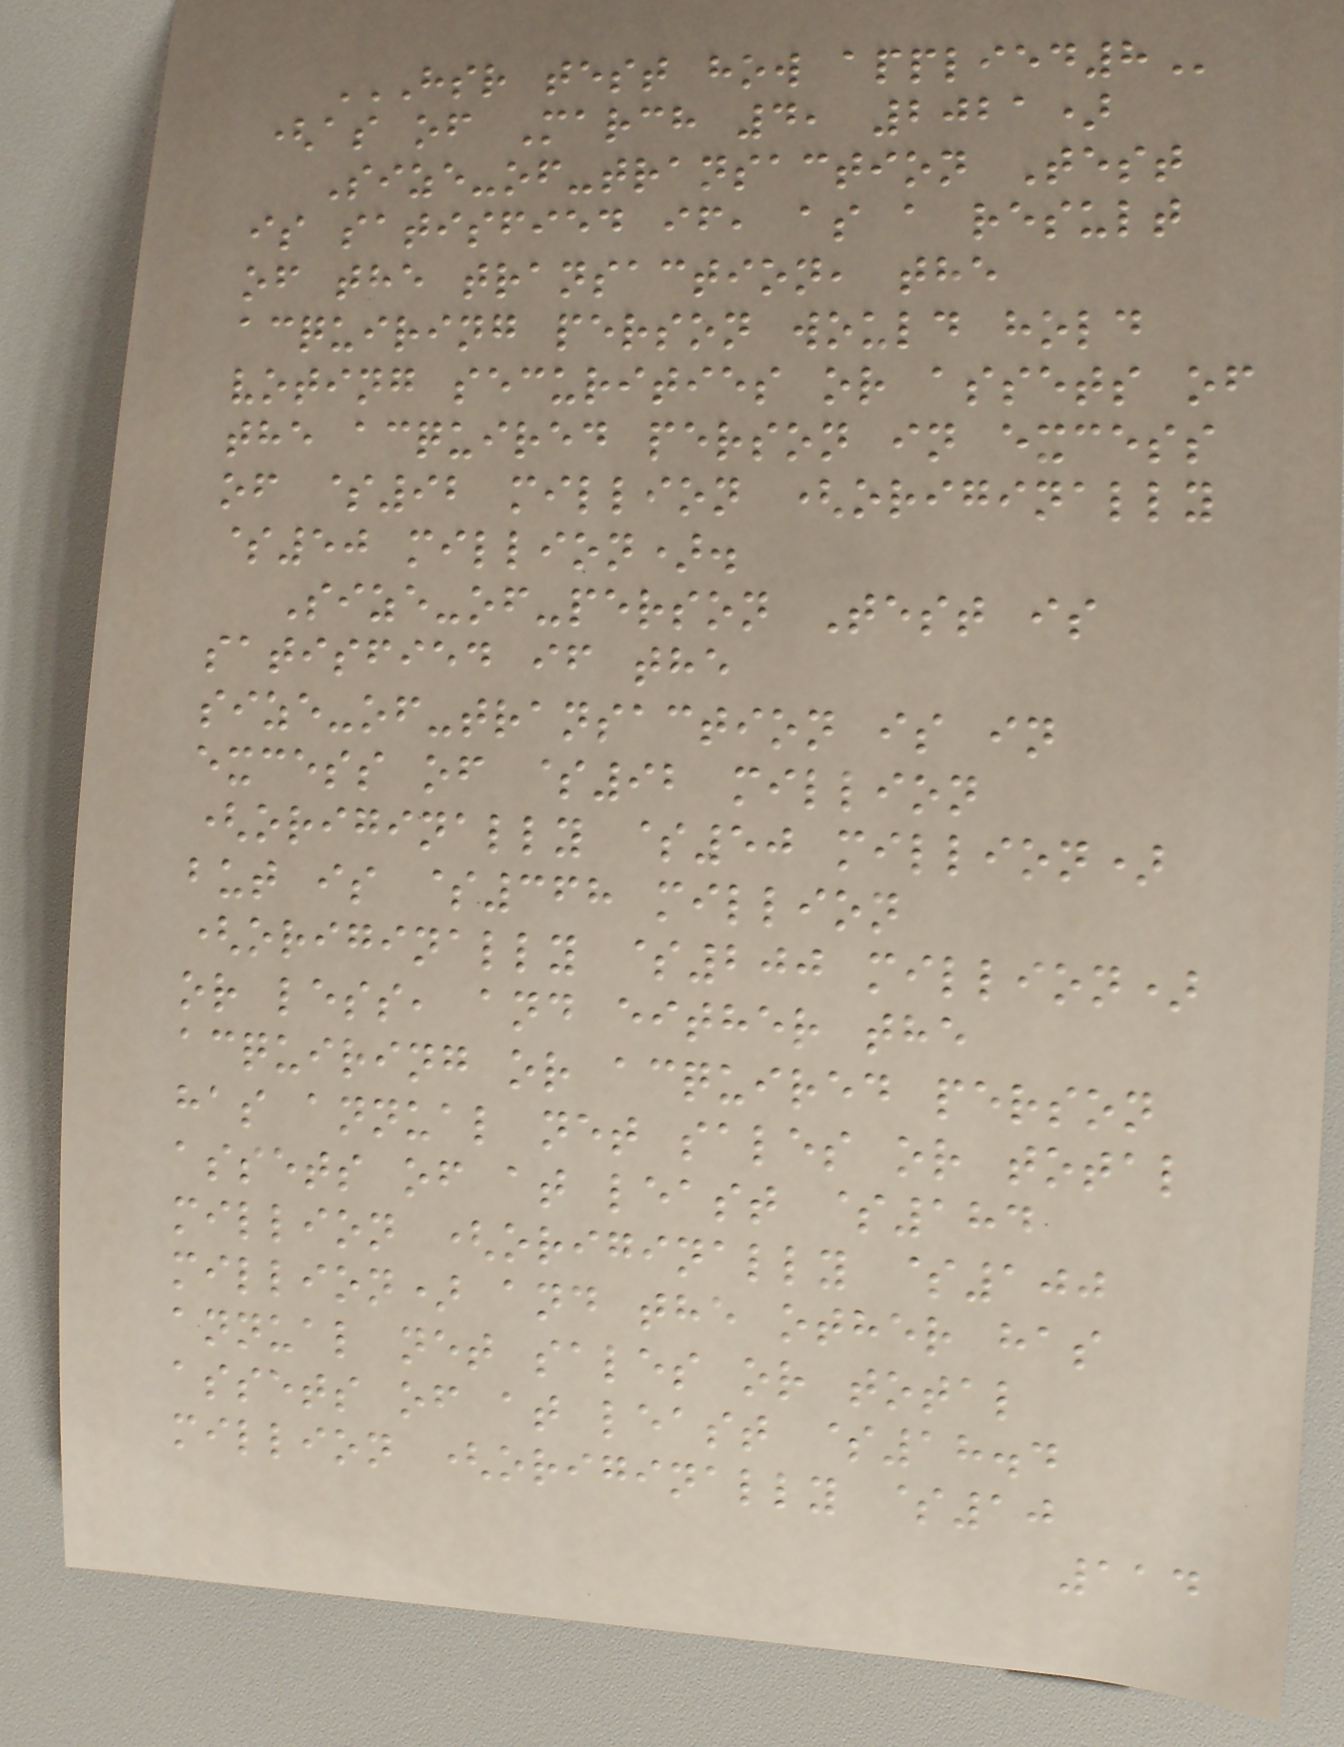HSR TEST HOW APPLIED8
(as of March 4, 2021)
Size-of-transaction Test
is satisfied if, as a result
of the transaction, the
acquiring person would hold
voting securities or assets of
the acquired person in excess
of $92 million (originally
$50 million).
Size-of-person Test is
satisfied if the
size-of-transaction is in
excess of $92 million
(originally $50 million)
but is $368 million
(originally $200 million)
or less, and either the
acquiring or acquired person
has annual net sales or total
assets of at least $184
million (originally $100
million) and the other has
annual net sales or total
assets of at least $18.4
million (originally $10
114
